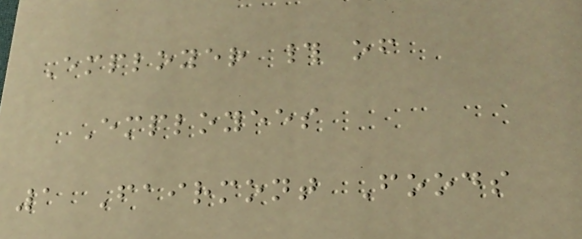Employer # of
Employees
1 Fairmont Foods
